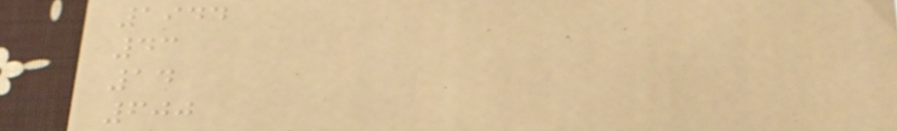1944
43
14
600
